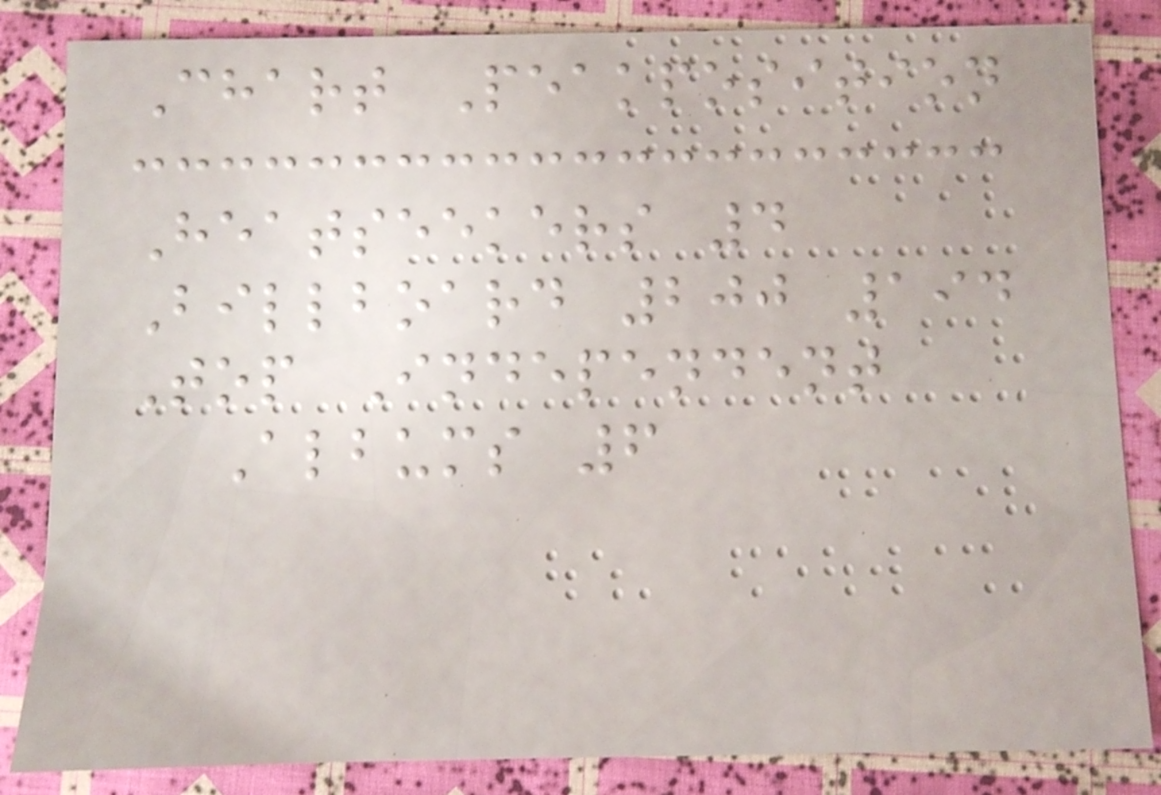Chart Peakposition
Heatseekers 4
Billboard 200 194
Top Independent
Albums 6
